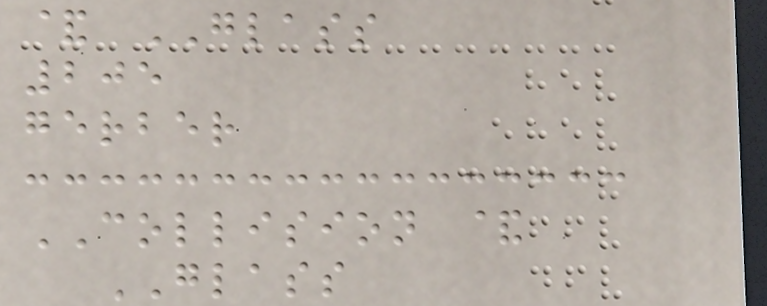& GLASS
205
gerber
COLLISION &
GLASS
